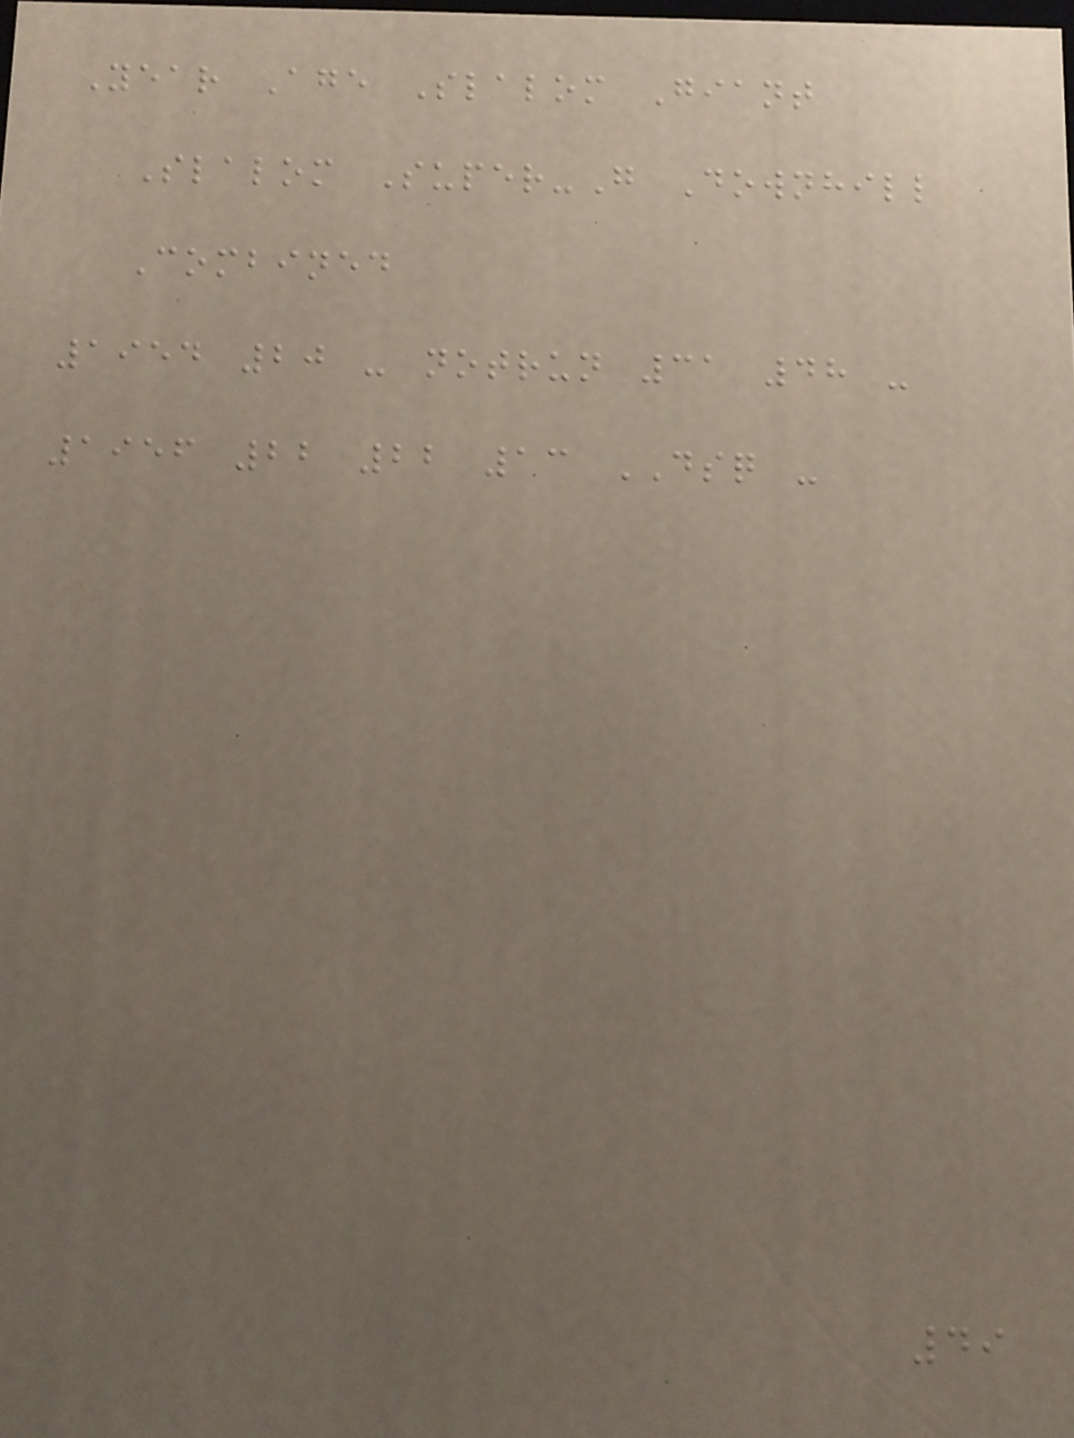Year Age Slalom Giant
Slalom Super-G Downhill
Combined
1954 20 - notrun 31 48 -
1956 22 22 13 DSQ -
49
